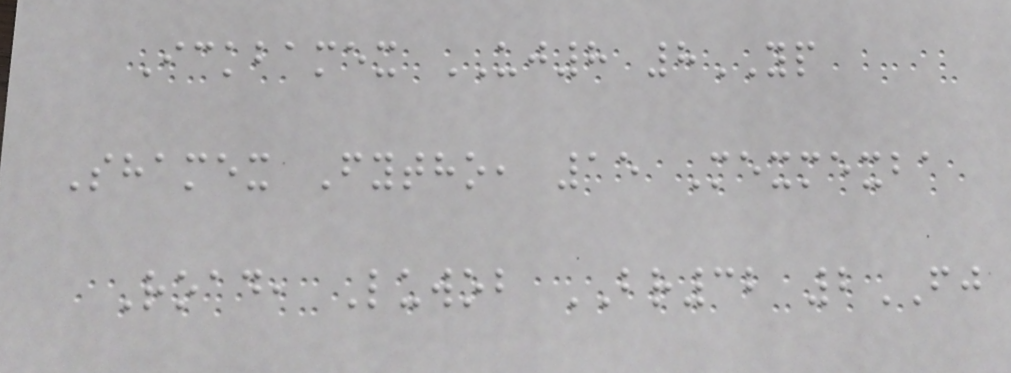Ickbamex UJ8 8YP
Shamex Fytho, 15 Mexmexba
Road, Luwob BR32 2FJ
